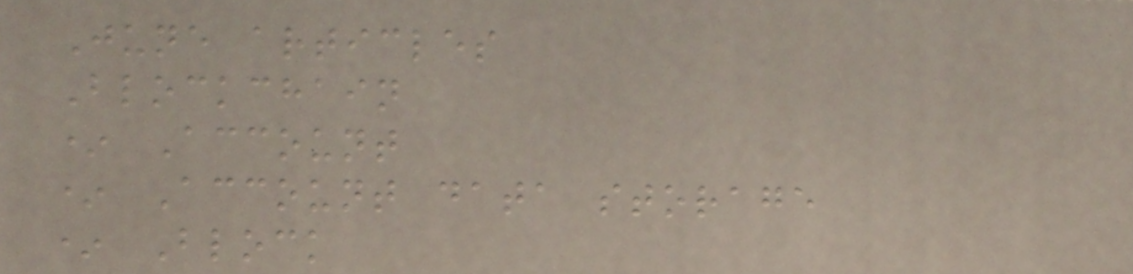June articles
Blockchain
* Account
* Account data storage
* Block
